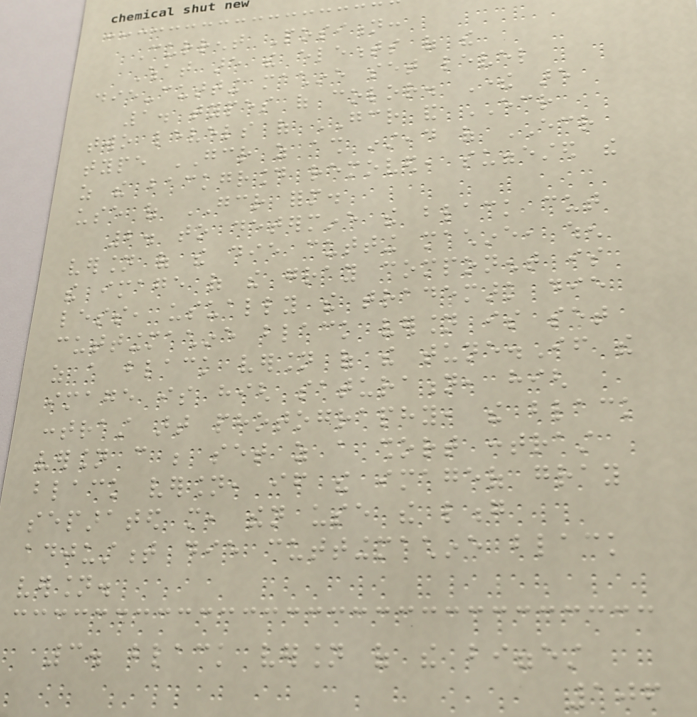Current Position:
What are the elements of the
die-cutting machine set level
1. types of color. There are
two levels of GCR and ECR
type GCR as ash instead of ECR
as the background removed, suggested the
use of GCR form.
2. to determine the black cut
version of the die cutting machine, when
the image of the gray component is
less, usually the trademark die
cuttingmachine black version is set
as a black version of the tune.If the
image is high saturation, high
contrast art photography, the black
version can be set as a short contrast
black version, if the imageof gray
separated more, then use the long
adjustment die cuttingmachine black
version.
3. black version of the biggest
106
